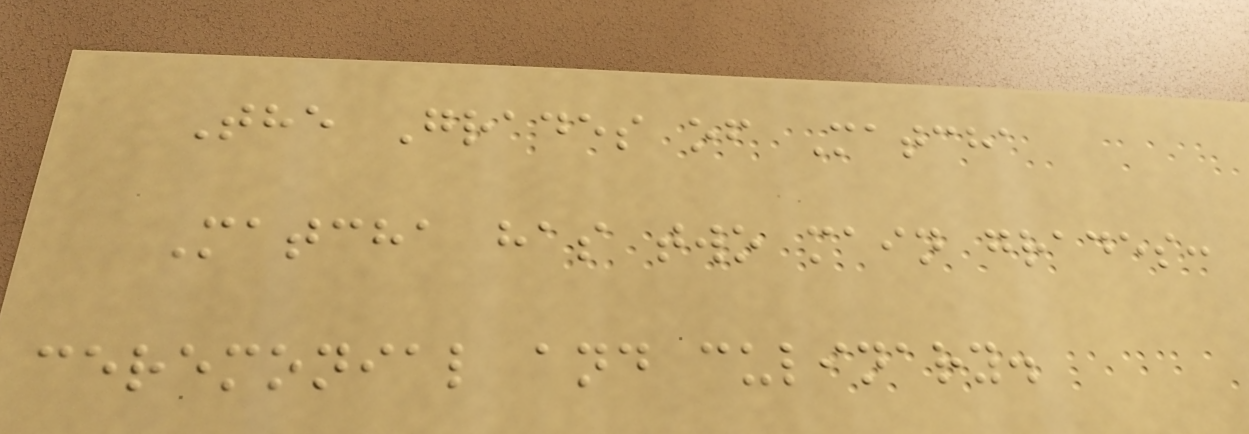The Grades of Matcha
Matcha has two main grades:
ceremonial and culinary.
